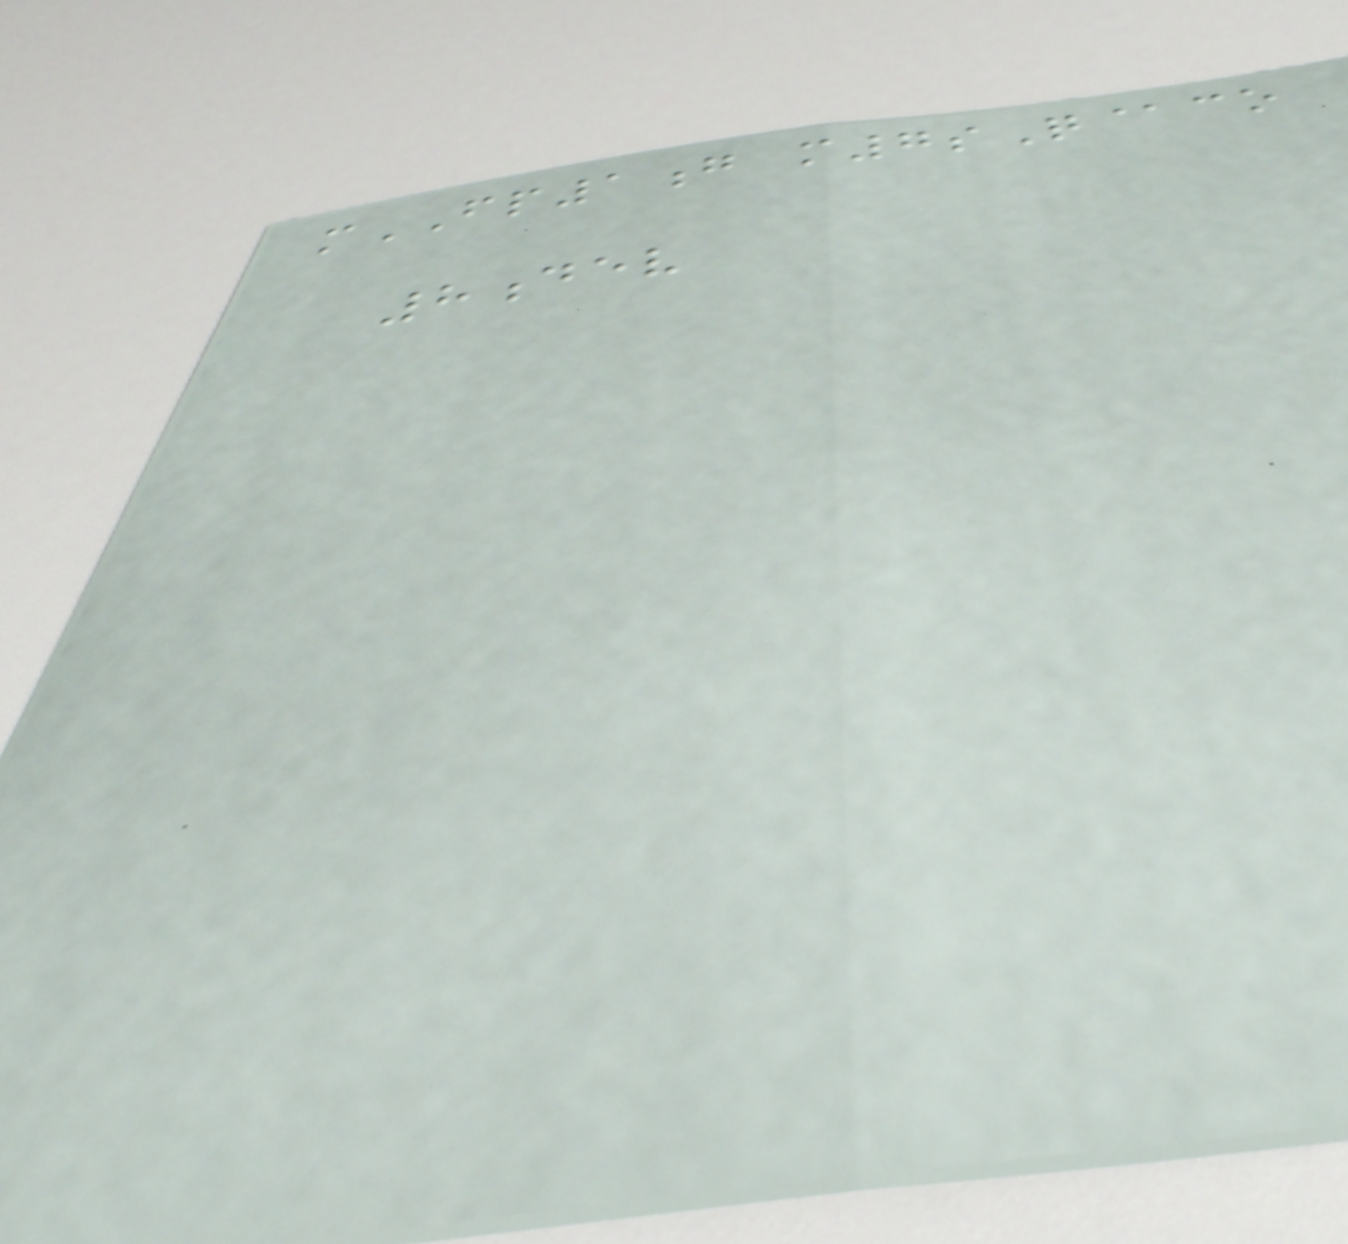mFP1g m7sQ@co
8dev
